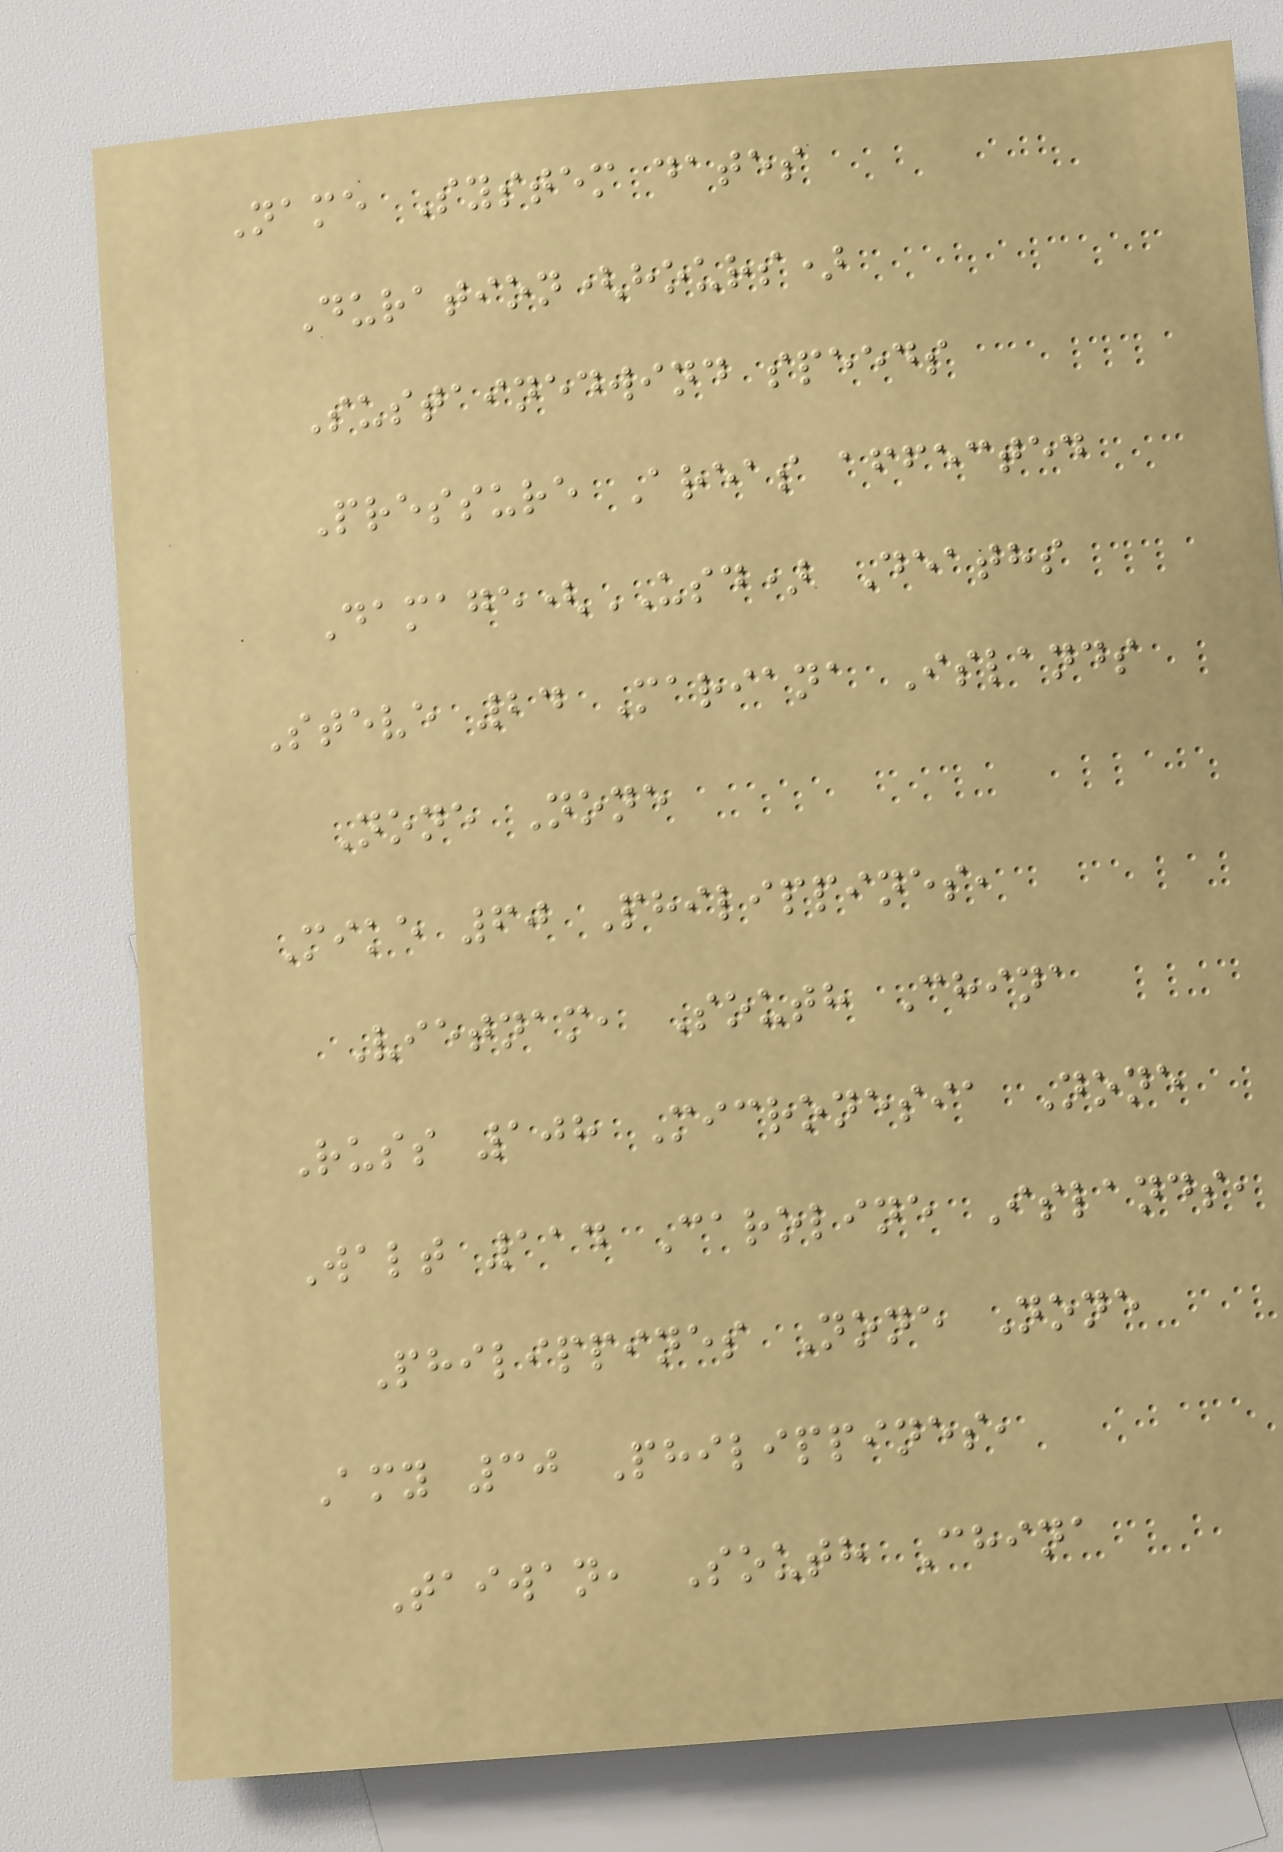Name System dates
Duration(hours)
Sustainedwind speeds
Pressure Areas affected
Damage(USD) Deaths
Steve 24 Mariana Islands
None None
Mike 60 Philippines,
Vietnam, South China
Russ 108 Micronesia None
Walt 114 Caroline Islands,
Philippines None None
Amy 30 Philippines,
Taiwan, South China
